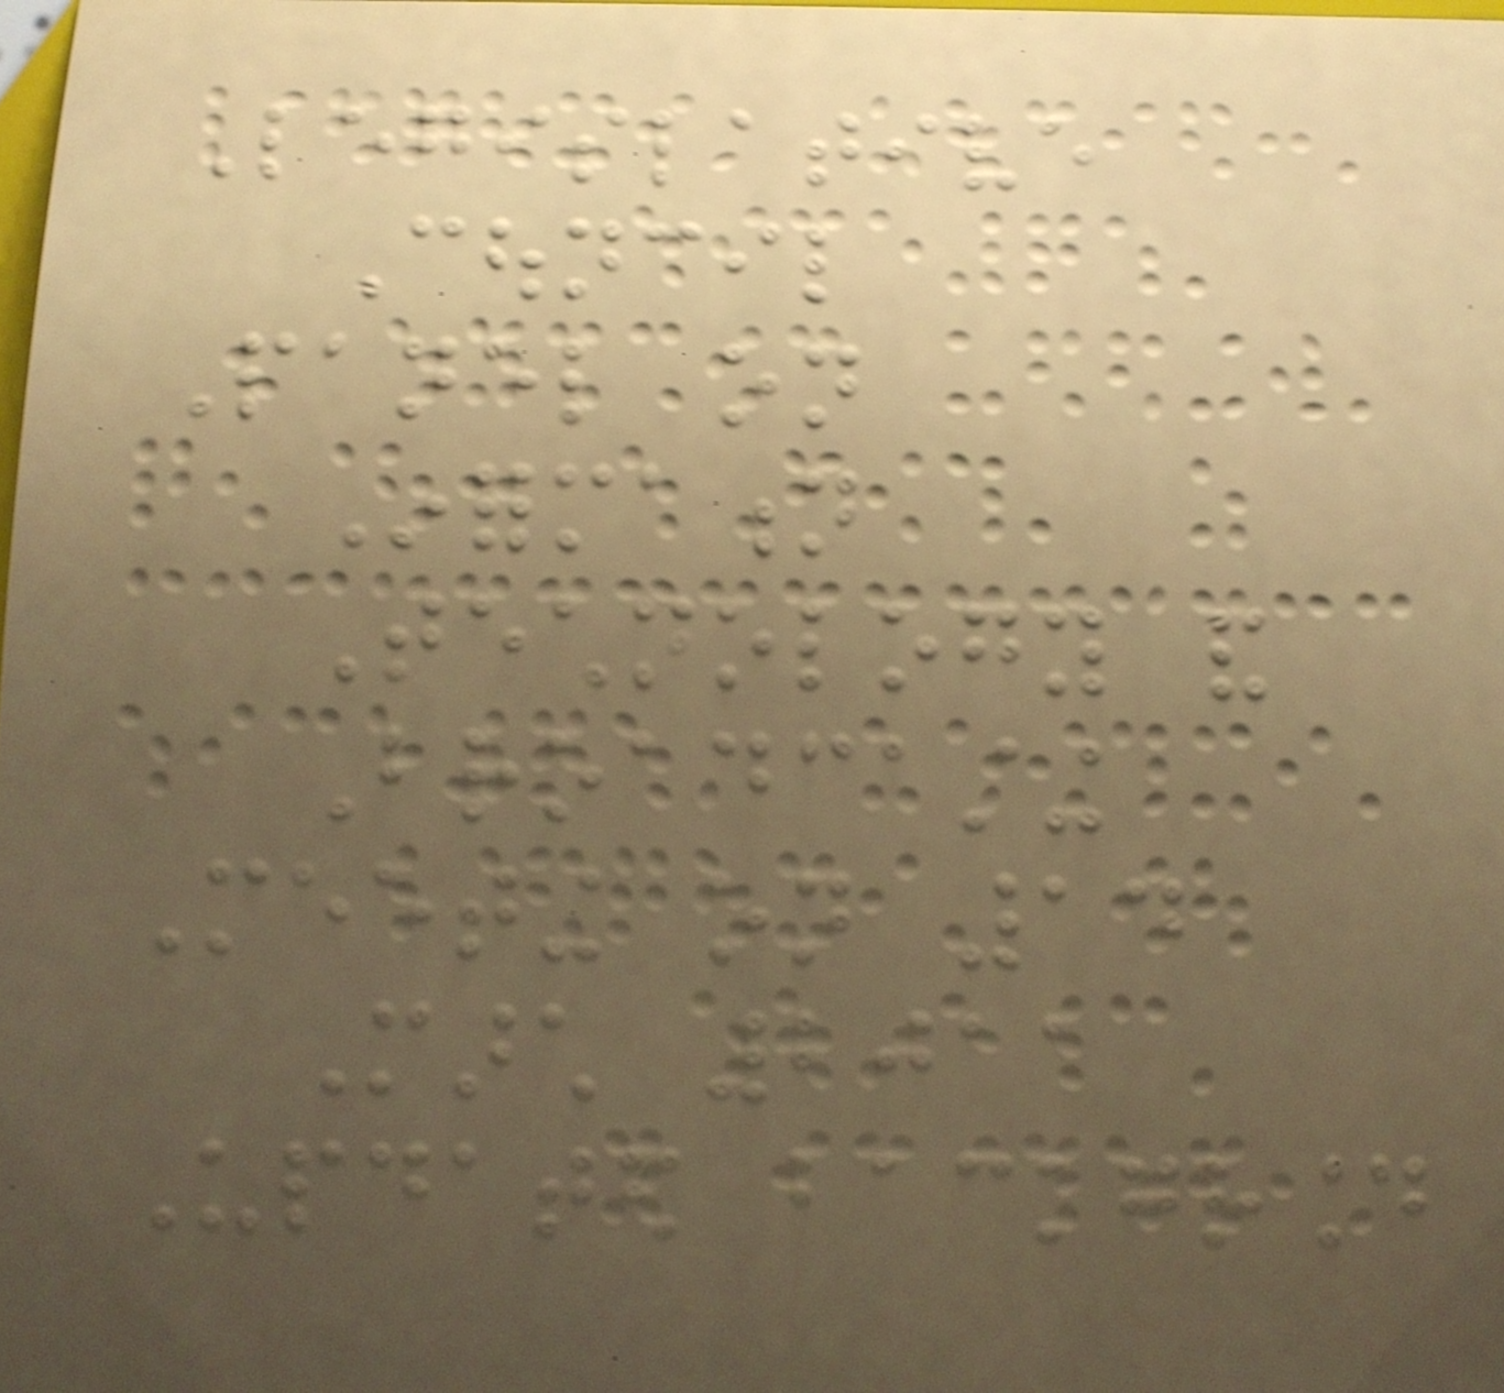Legislative
Council
Panel on
Information
Technology and
Broadcasting
Meeting on 14
March 2011
Updated background
